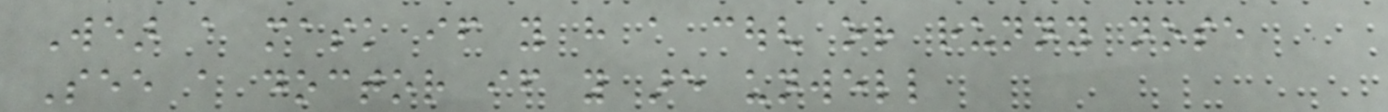Wear a mask if you have a cough or runny nose
See a doctor if you are unwell
